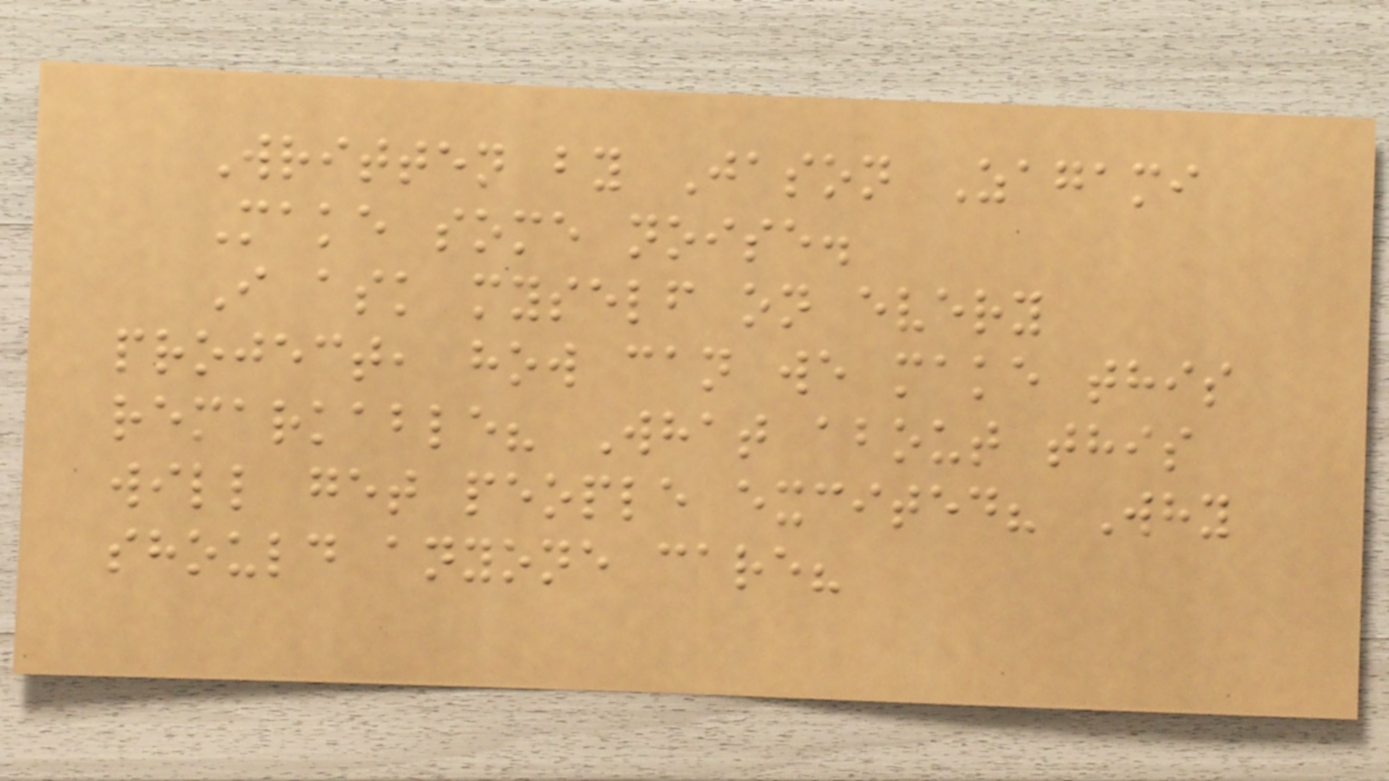Written by Jason Zagami
Make some noise.
I ask myself on every
project, how can we make this
remarkable? What about this
will get people excited? Why
should anyone care?
